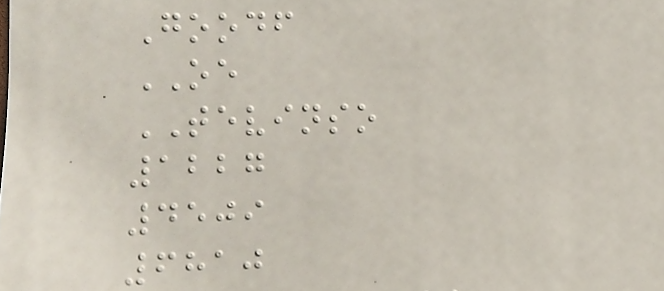Goodf
OE
TEVINSO
1227
4509
6810
